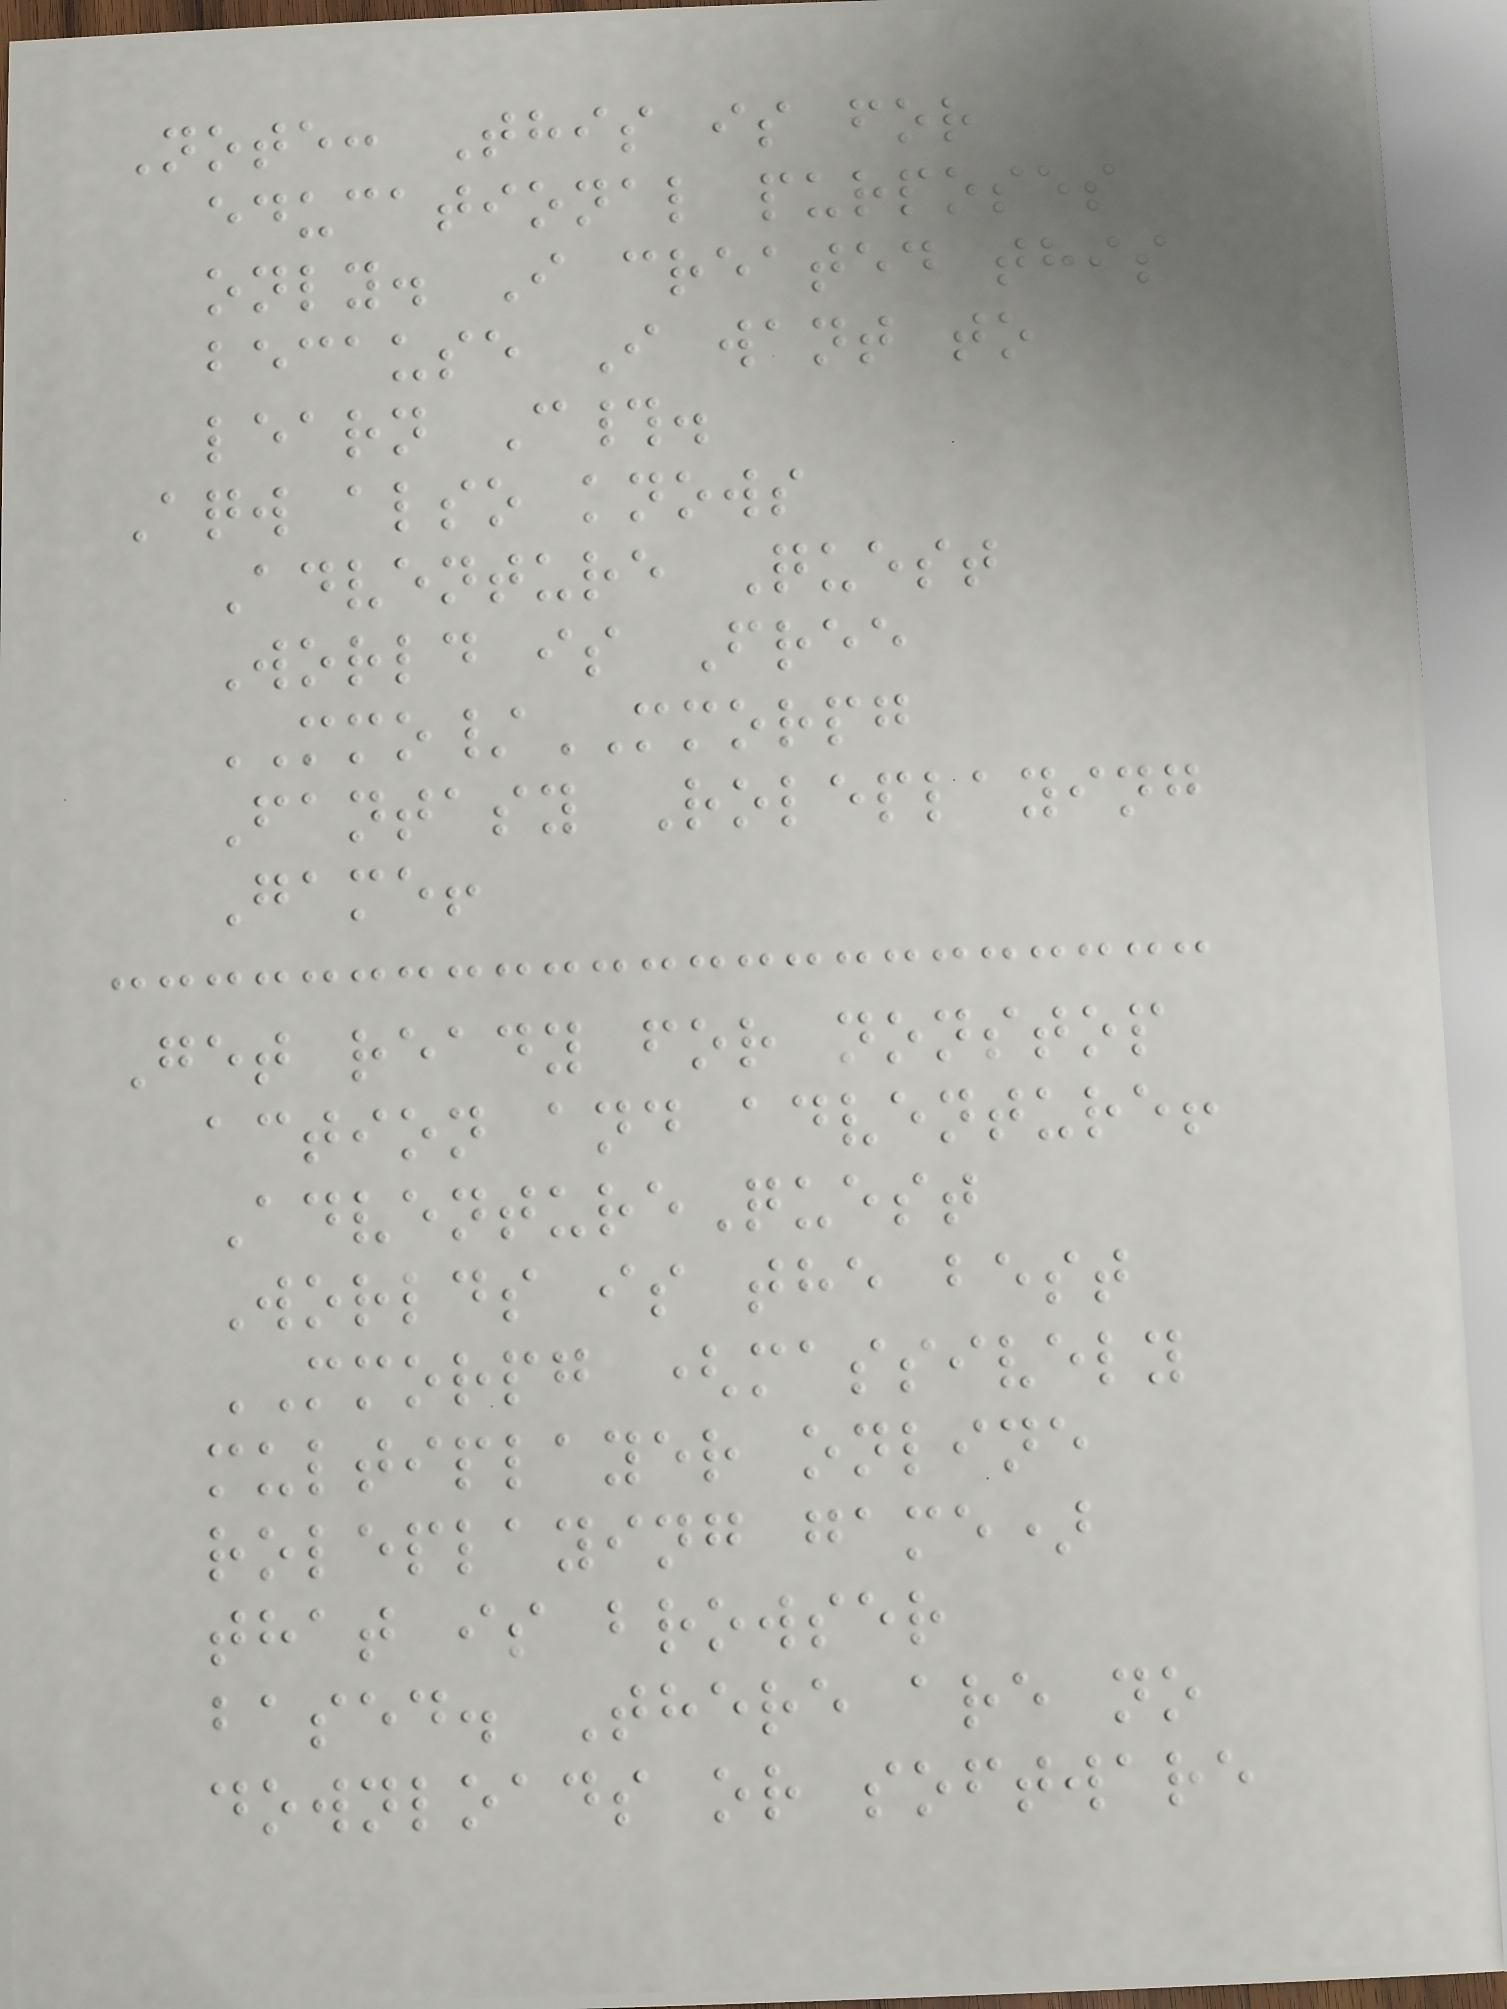Note: This is for
educational purposes
only. I created this
because I want to
learn C#.
Aqw also knows
Adventure Quest
World is Free
MMO/MMORPG
Fantasy Roleplaying
Game!
Get ready for nonstop
action and adventure!
AdventureQuest
Worlds is the best
MMORPG (massively
multiplayer online
roleplaying game)
that is browser
based. There are no
downloads or software
